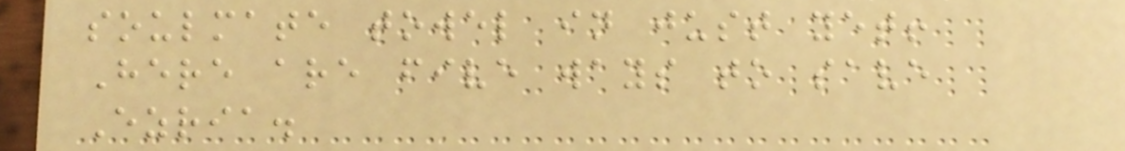soulmate towel in just yet!
Here are five ways to save
Ezria.
